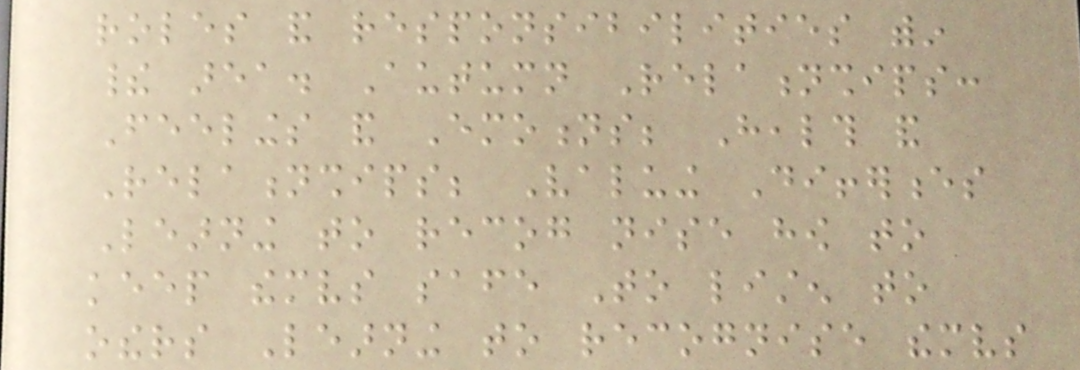roles and responsibilities within
their area. Autumn Relationships:
Feelings and Emotions; Health and
Relationships; Valuing Differences
Learning to recog nise how to
keep themselves safe To listen to
others Learning to recognise themselves
